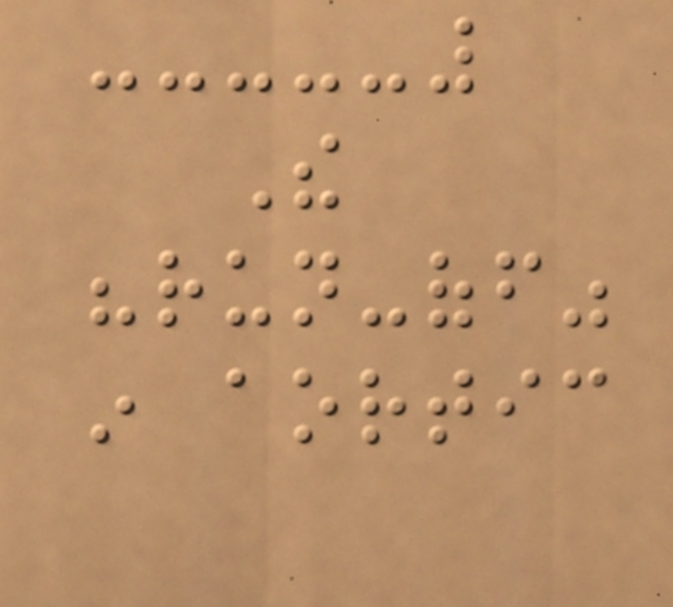The
"run-off"
in aortic
